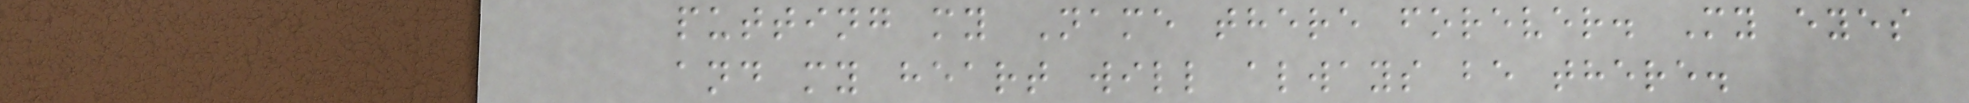putting my Name there forever. My eyes
and my heart will always be there.
